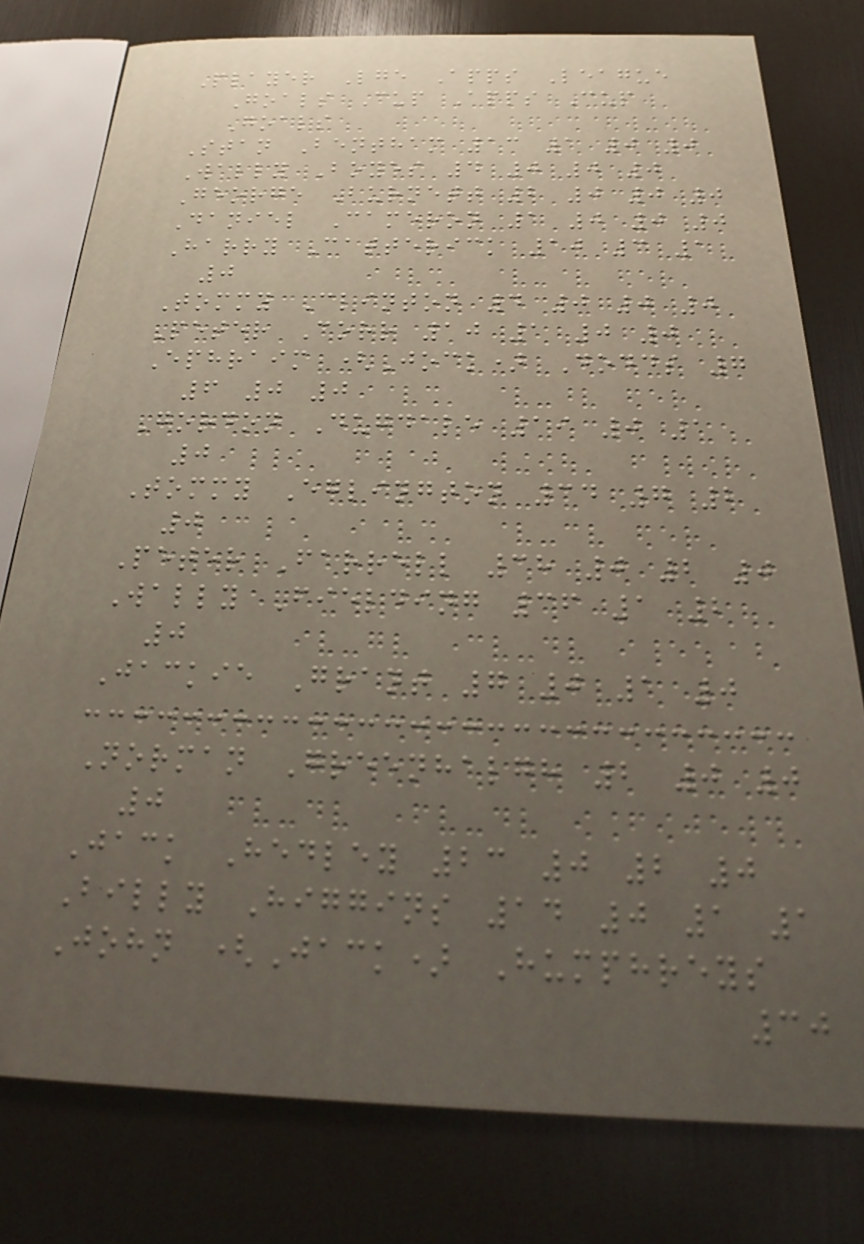Player Lge Apps League
Goals Cup Apps Cup
Goals
Stan Bentham 13 1 0 0
Wally Boyes 4 0 0 0
George Burnett 2 0 0 0
Daniel Cameron 1 0 0 0
Harry Catterick 10 3 1
0
Tommy Clinton 4 0 0 0
Peter Corr 10 1 0 0
Ephraim (Jock) Dodds 7
6 0 0
Gordon Dugdale 19 0 1
0
Tommy Eglington 34 7 2
0
Peter Farrell 38 0 2 0
Wally Fielding 36 1 2
0
Jackie Grant 7 0 1 0
Norman Greenhalgh 2 0 0
0
Jack Hedley 23 0 2 0
Billy Higgins 14 0 1 1
John (Jack) Humphreys
30
